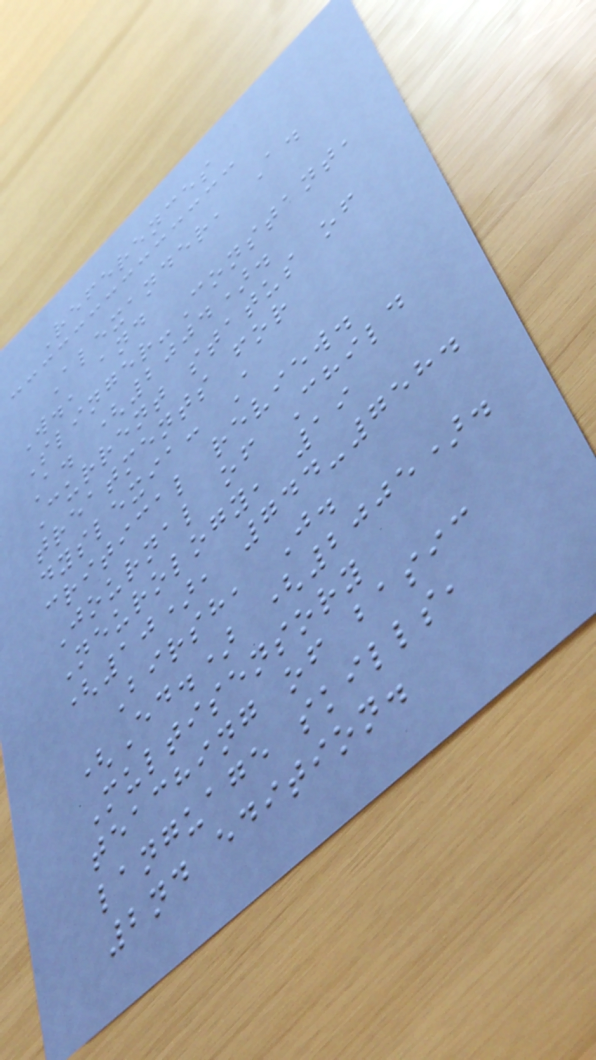References
Alexander, A.
W., and
Slinger-Constant,
A. (2004).
Current status of
treatments for
dyslexia: A
critical review.
Journal of Child
Neurology, 19
(10), 744-758.
Birsh, J.
(Ed.) (2005).
Multisensory
teaching of basic
language skills,
2nd edition.
